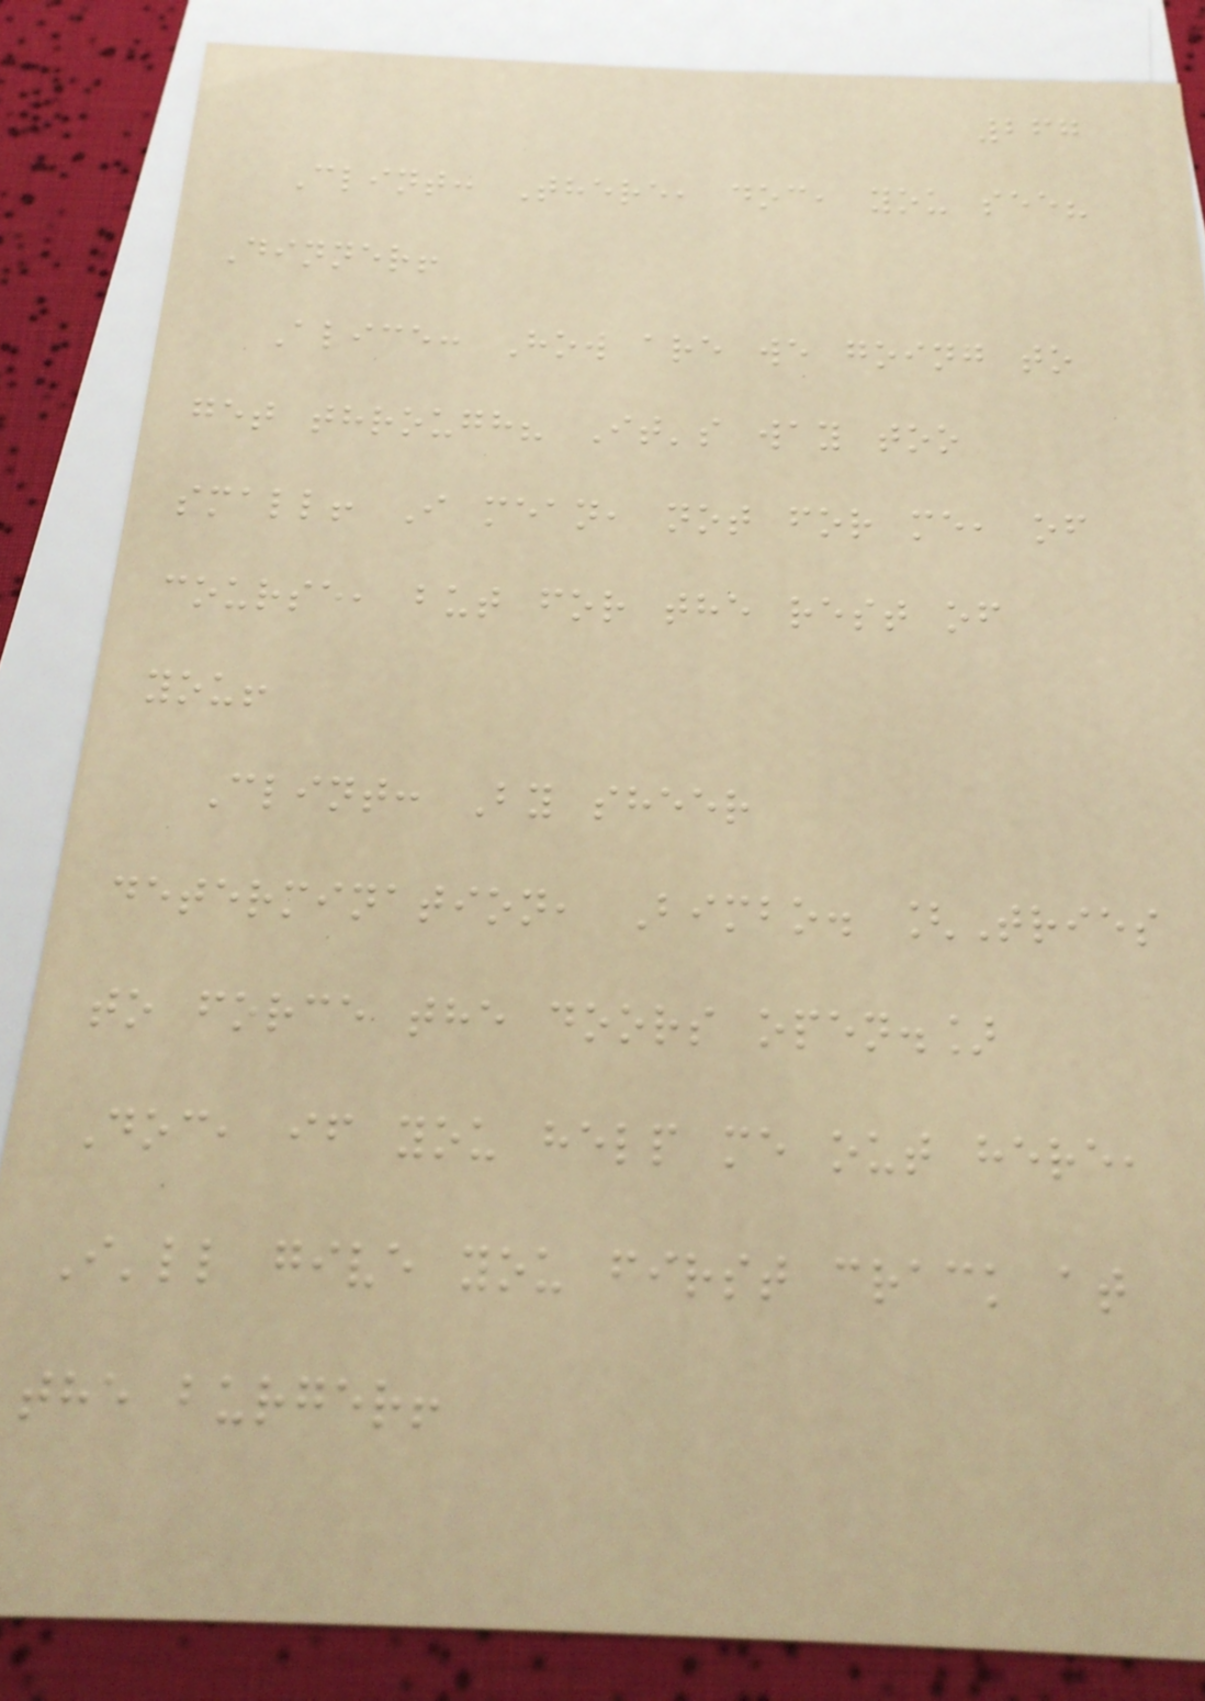267
Clint: There, doc, you see?
Dinner!
Alice: How are we going to
get through? It's way too
small! I mean, not for me, of
course, but for the rest of
you!
Clint: By sheer
determination, Bimbo. [Tries
to force the doors open.]
Doc, if you help me out here,
I'll give you first crack at
the burger!
